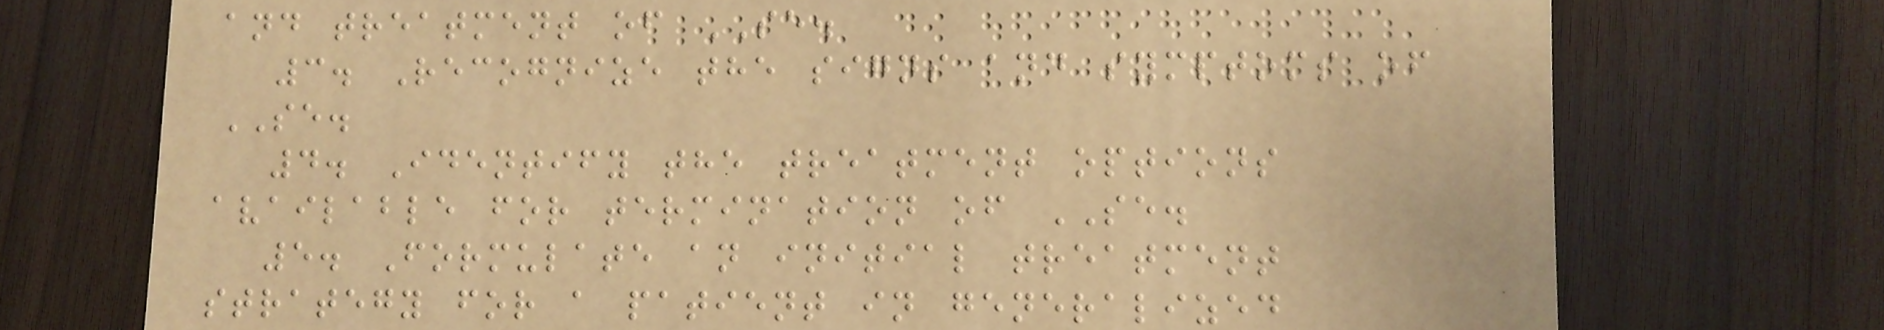and treatment of SE.
3. Recognize the signs and symptoms of
SE.
4. Identify the treatment options
available for termination of SE.
5. Formulate an initial treatment
strategy for a patient in generalized
